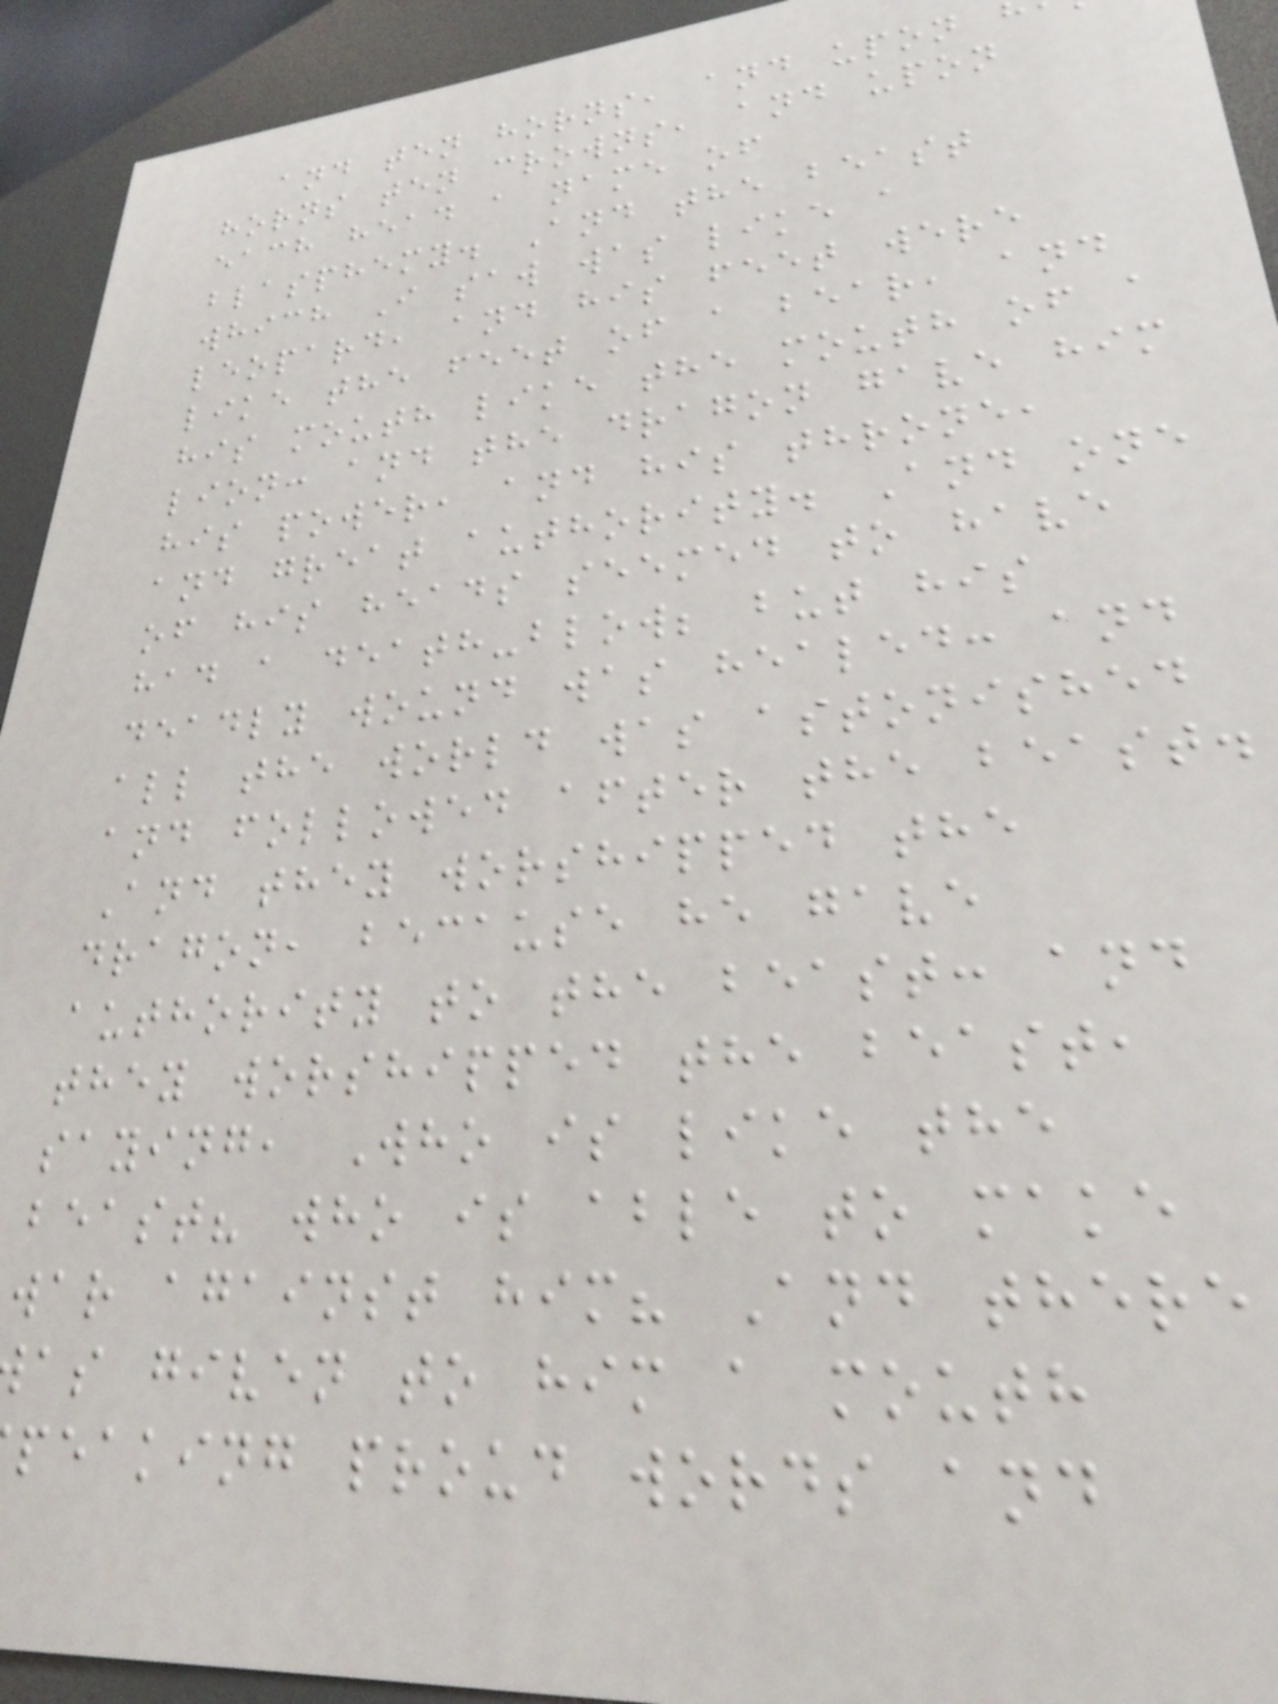and ten horns, and upon
horns ten crowns, and upon
each head a name of
blasphemy. And the beast
which I saw was like a
leopard, and his feet were
like the feet of a bear, and
his mouth like the mouth of a
lion: and the dragon gave him
his power, and his throne,
and great authority. And one
of his heads seemed to have
had a death-blow; but his
deadly wound was healed: and
all the world was astonished
and followed after the beast.
And they worshipped the
dragon, because he gave
authority to the beast: and
they worshipped the beast,
saying, Who is like the
beast? who is able to make
war against him? And there
as given to him a mouth
peaking proud words and
